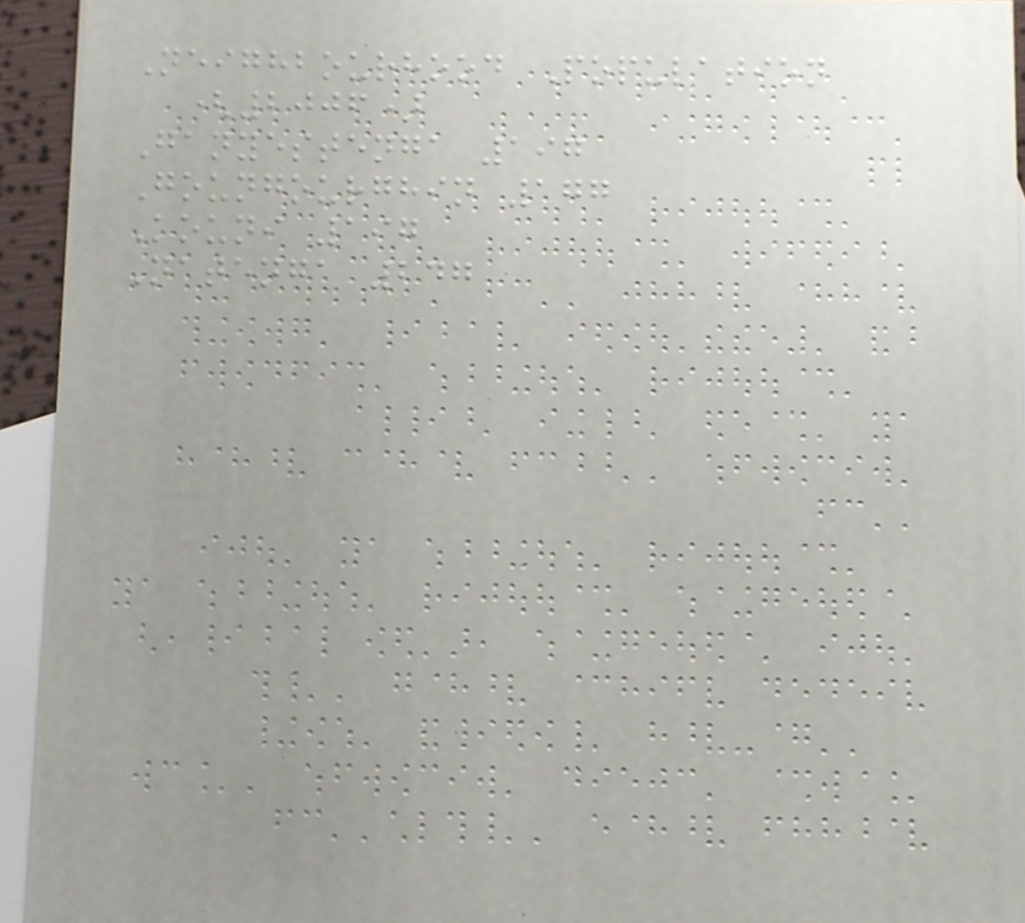Neighbourhood Population
(2006)
Ganyestenga 197
Goungourghin 177
Kouni 197
Natenga 247
